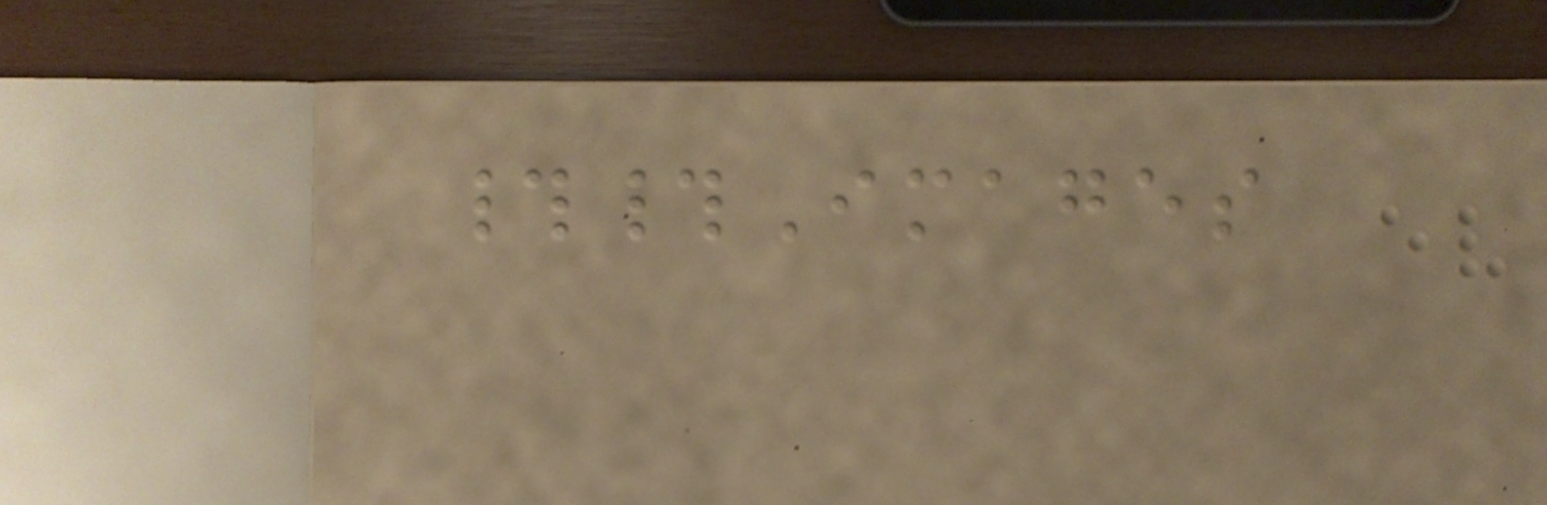##Images
